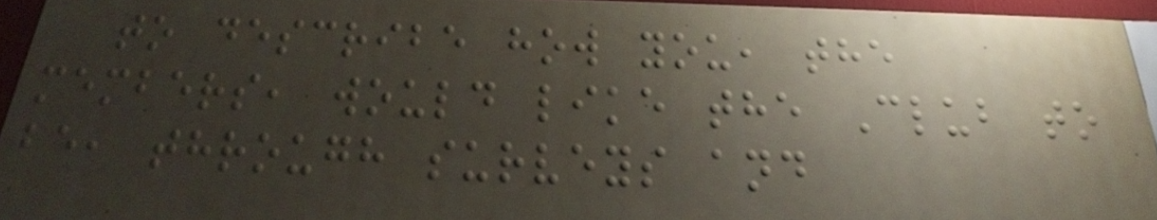to describe how you, the
members, would like the Club to
be, through surveys and
